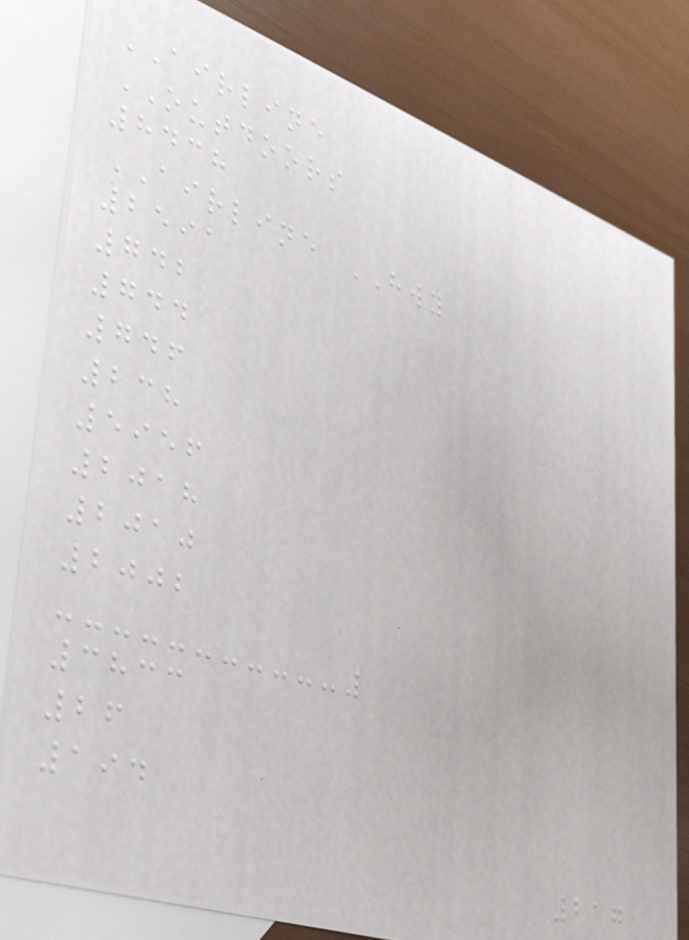AIRLINE
OUTDOORS
8438
AIRLINE HWY
2591
742
744
746
238
5956
2018
2010
2002
3833
26
194
217
